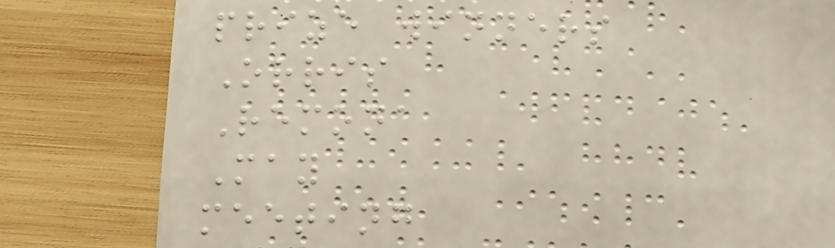prize winners
Orris
Remona
May
meeting
